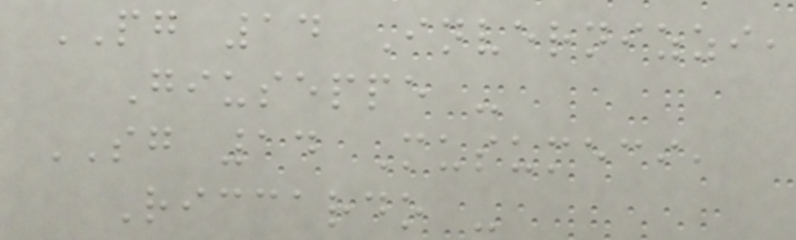PG 14 Invernizzi,
Giuseppe -
SG 14 Musumeci,
Riccardo -
